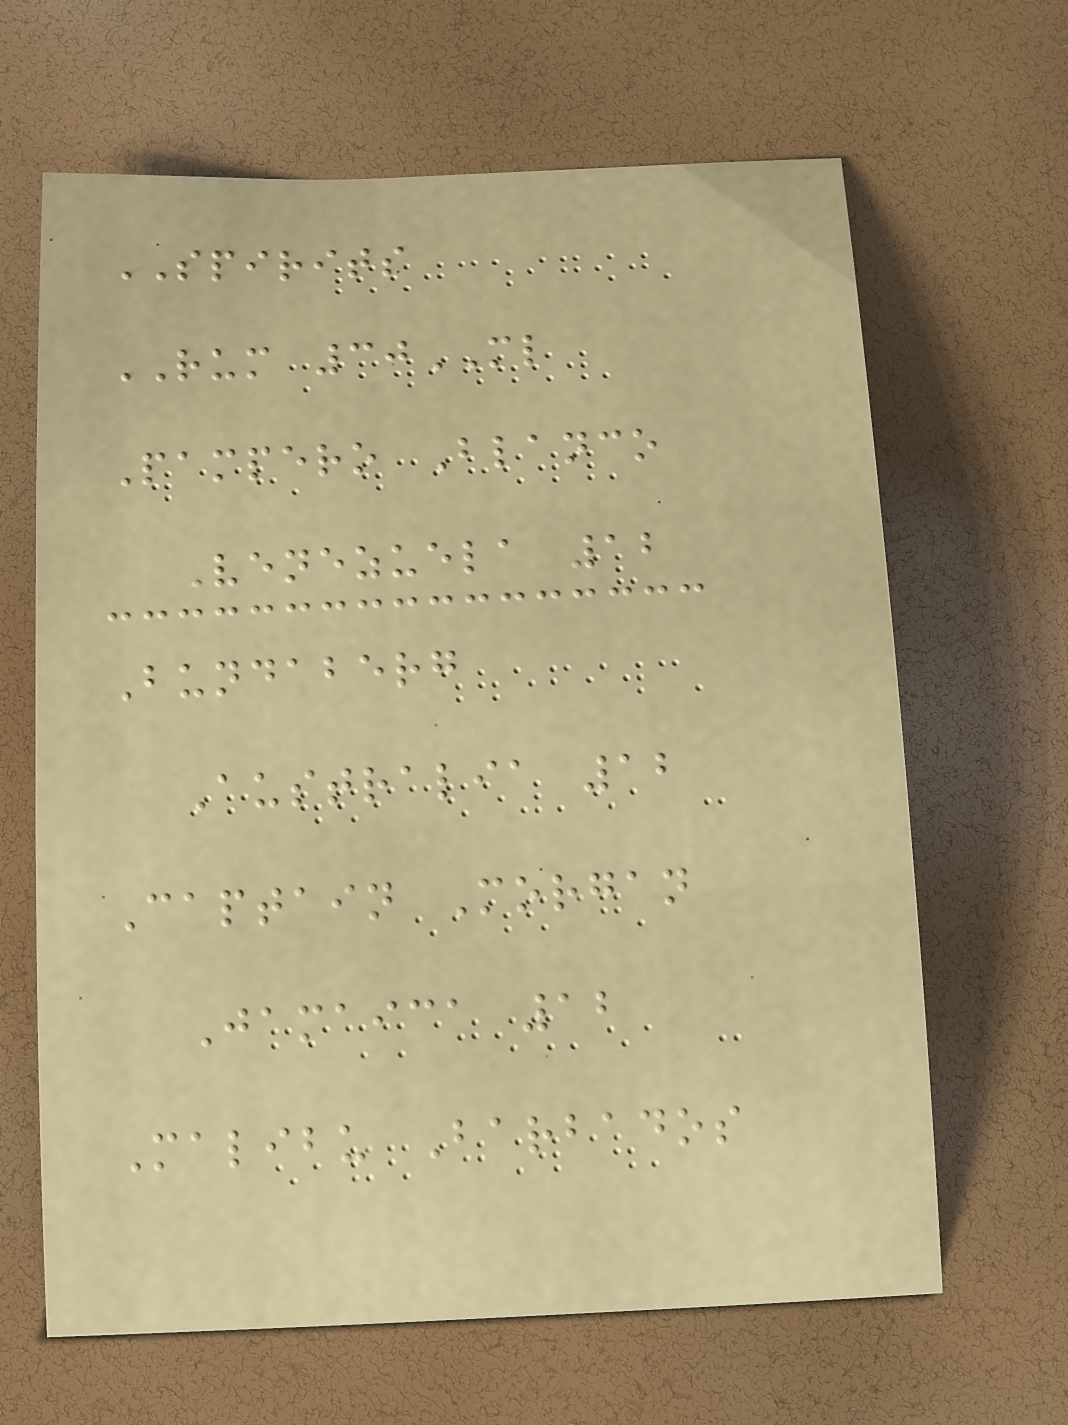SPIRITS
RUM 30ML
Pampero Blanco
Venezuela 12
Bundaberg
Australia 12
Captain Morgan
Jamaica 12
Malibu Barbados
